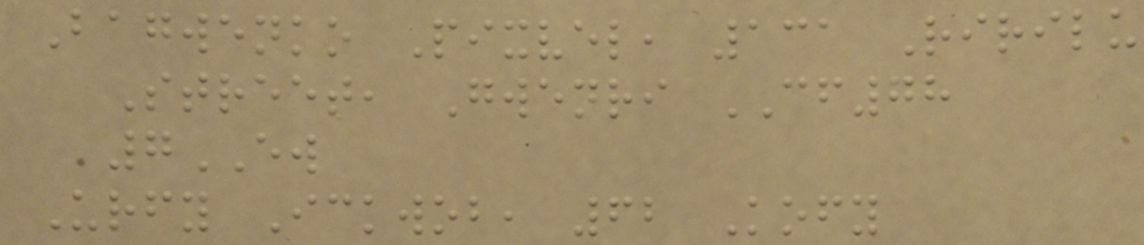Bagwenko Pixvel, 131 Ririlu
Street, Gwenri CF78
7EW
Urfy Ickwob, 62 Kofy
